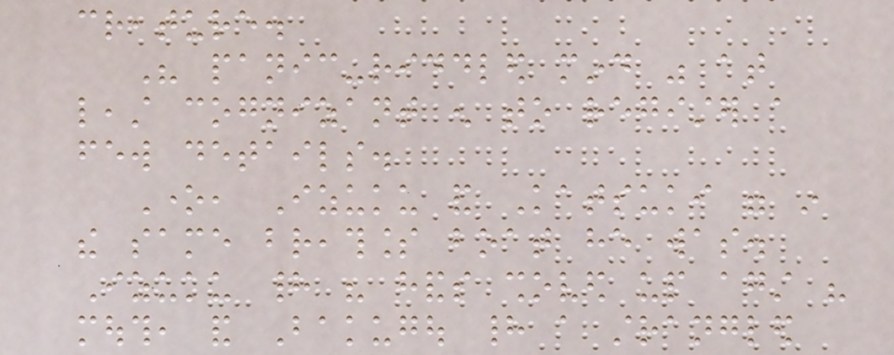creature.
His panic-riddled mind was at
least cognizant enough to register a
few details.
One, Izuku and Katsuki were in
the same breathless boat he was.
Izuku had his hands shoved up against his
mouth, and Bakugou had a strangled
